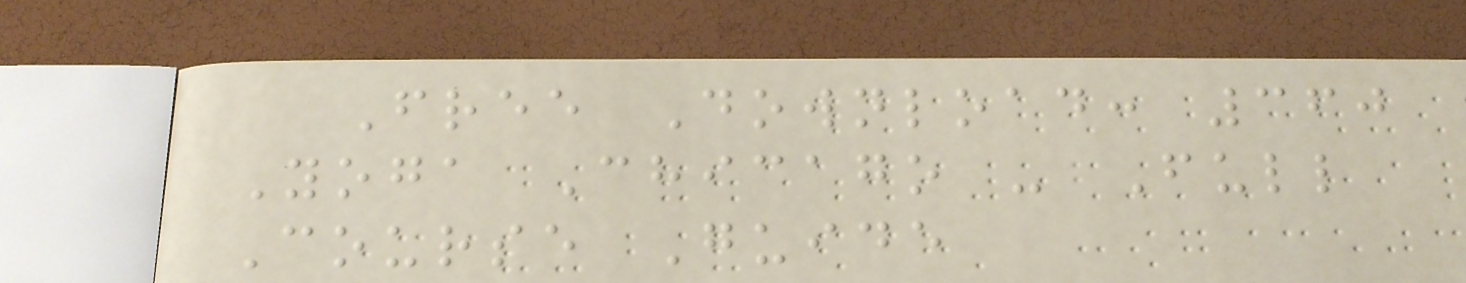Free Download: 360
Yoga Chicago - Full
Course Guide
